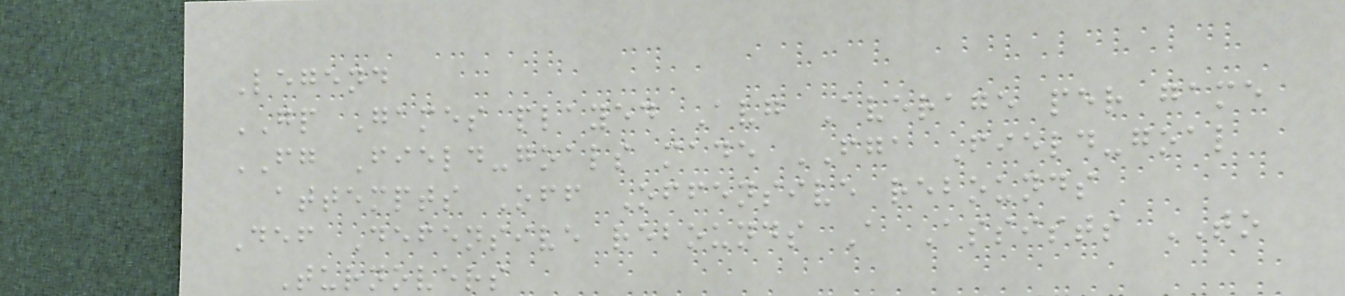Legend
GP Games played Avg Average per game
FG Field-goals made FGA Field-goal
attempts Off Offensive rebounds
Def Defensive rebounds A Assists TO
Turnovers
